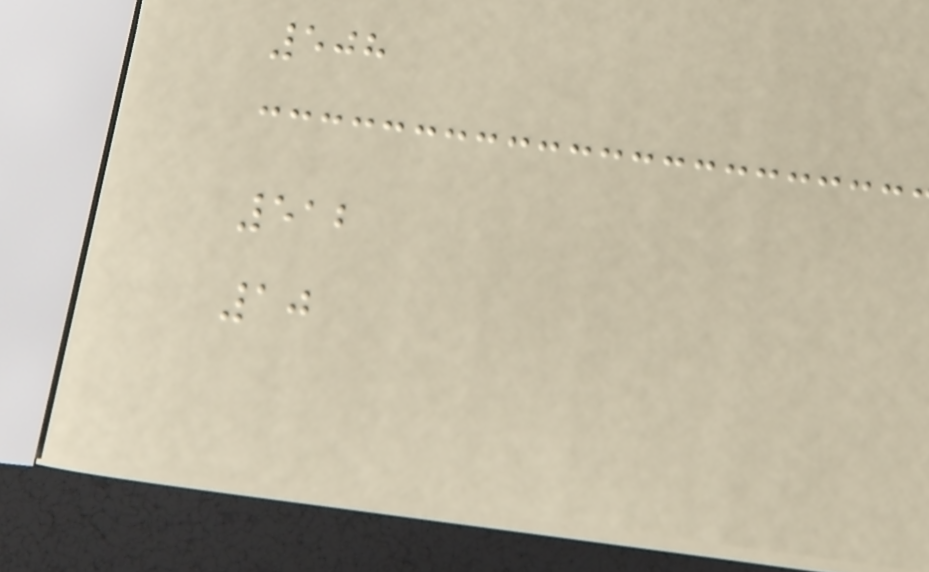508
512
10
